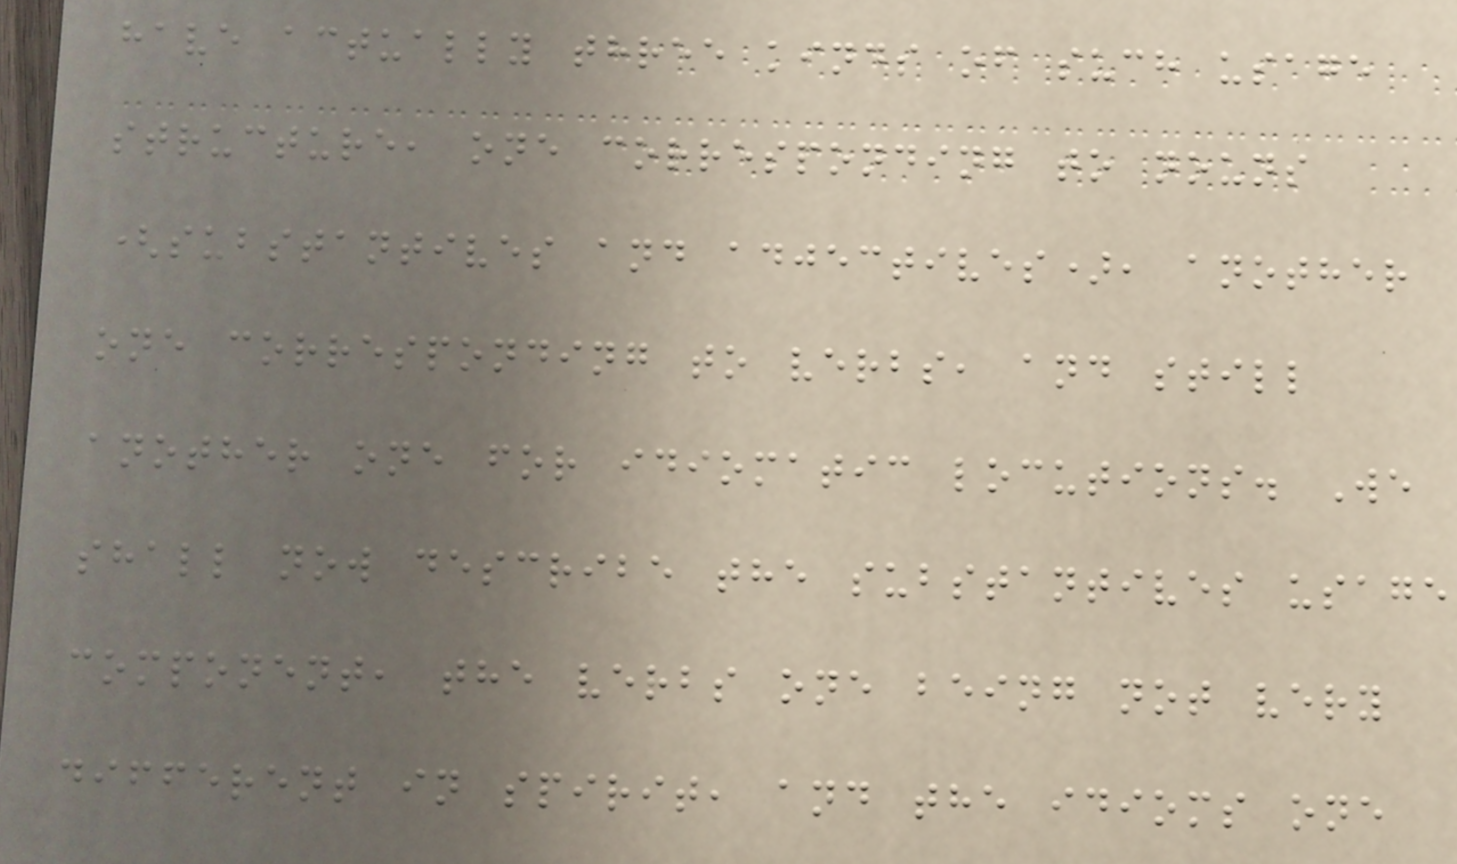have actually three kinds of such usage
structure, one corresponding to nouns
(substantives and adjectives), another
one corresponding to verbs, and still
another one for idiomatic locutions. We
shall now describe the substantives usage
component, the verbs one being not very
different in spirit, and the idioms one
